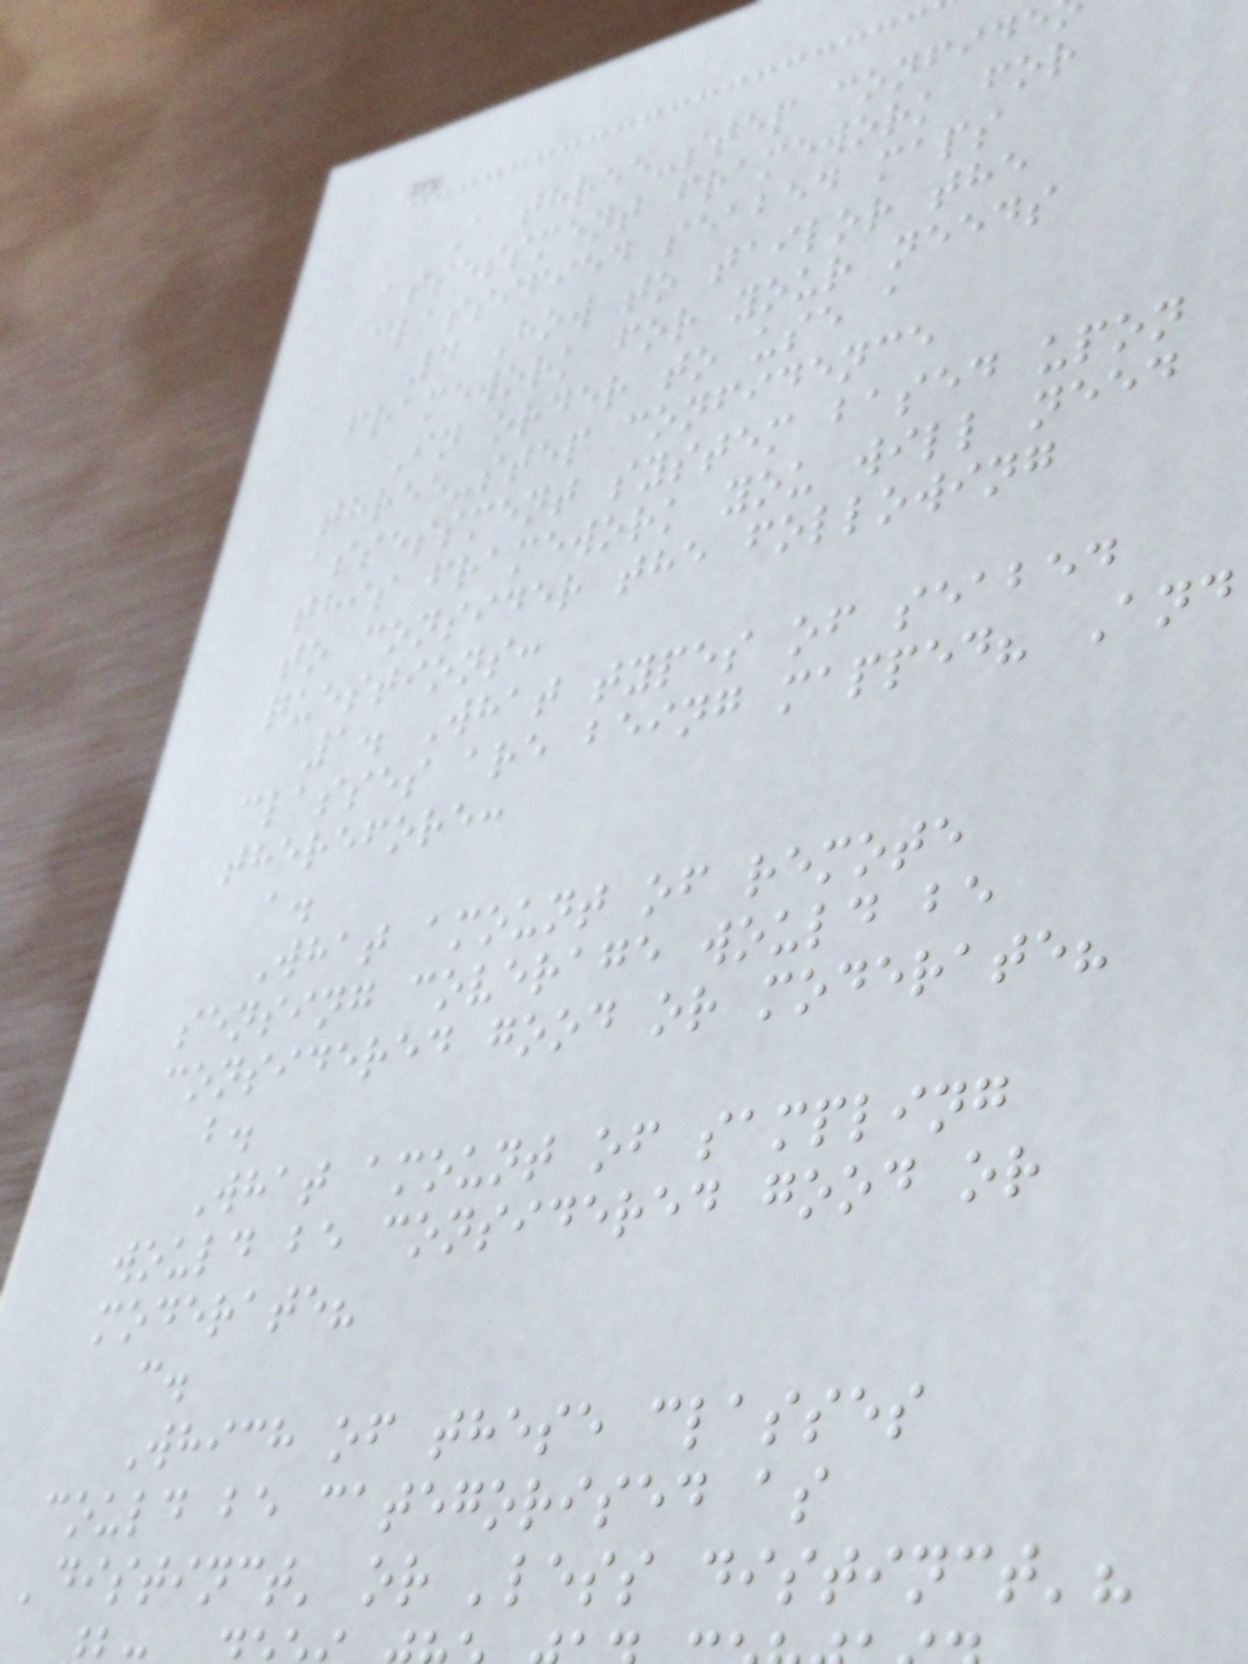A three-step confide
assessment framework for
classified seabed maps
4 How to tailor the
framework for your needs
In order to use a
three-step confidence
assessment system based upon
this framework you will need
to consider the following
questions:
1. What types of seabed
classes are being mapped? And
therefore:
a.
What amount of remote
sensing coverage would be
considered good or moderate?
b.
What amount of sampling
would be considered good or
moderate?
c.
Which of these classes
could be categorised as
'distinct' or 'less distinct'?
